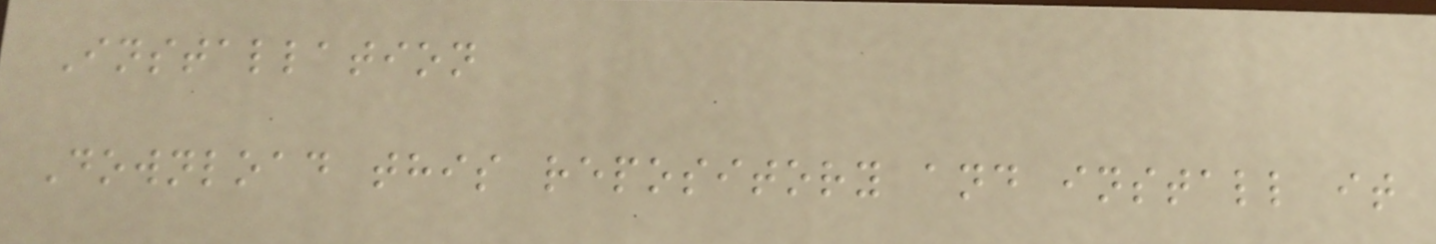Installation
Download this repository and install it
